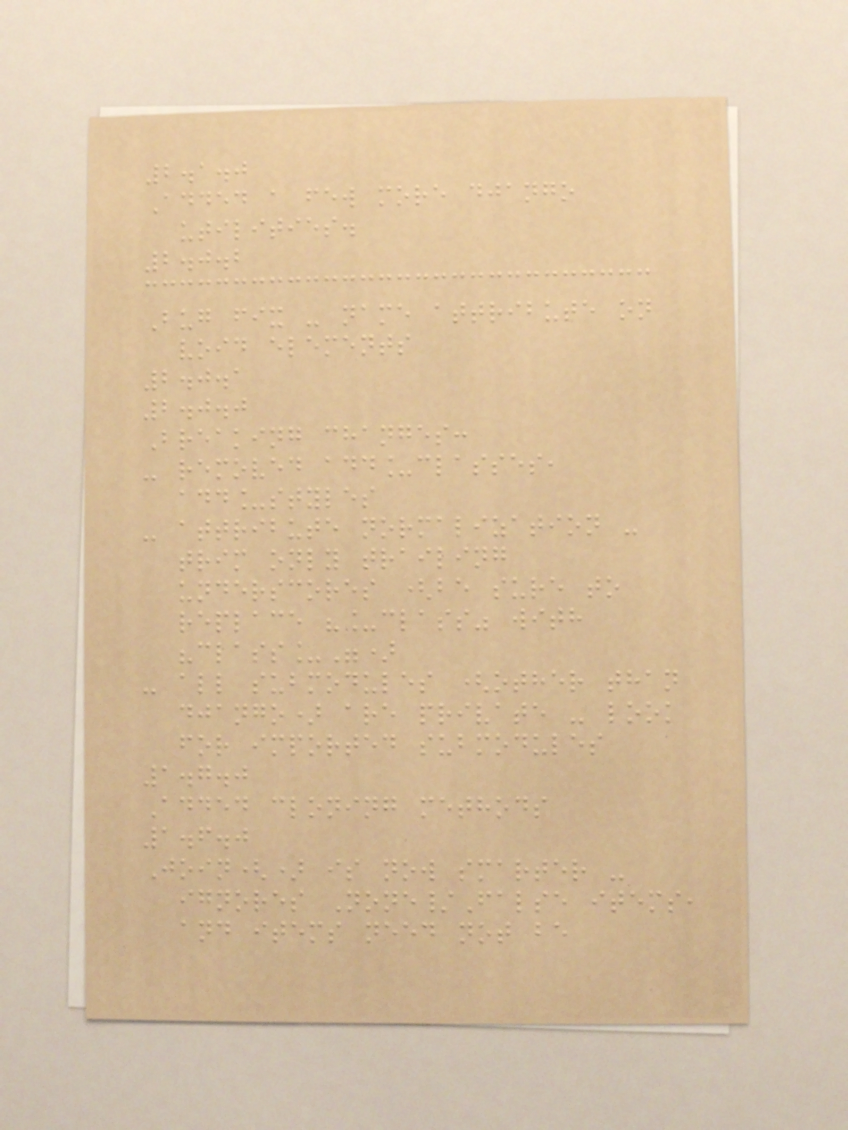2.1.0
Added a few more django
utilities.
2.0.2
Bug fix - name attribute on
void elements
2.0.1
2.0.0
Breaking changes:
- removed add_classes,
add_styles
- attribute normalization -
trim only trailing
underscores (be sure to
replace "_class" with
"class_")
- all submodules (other than
django) are private - look
for imported submodules
1.7.0
Added cloning methods
1.6.0
Join() is now smarter -
ignores None/False items,
and items need not be
